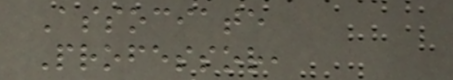Associate
Professor,
